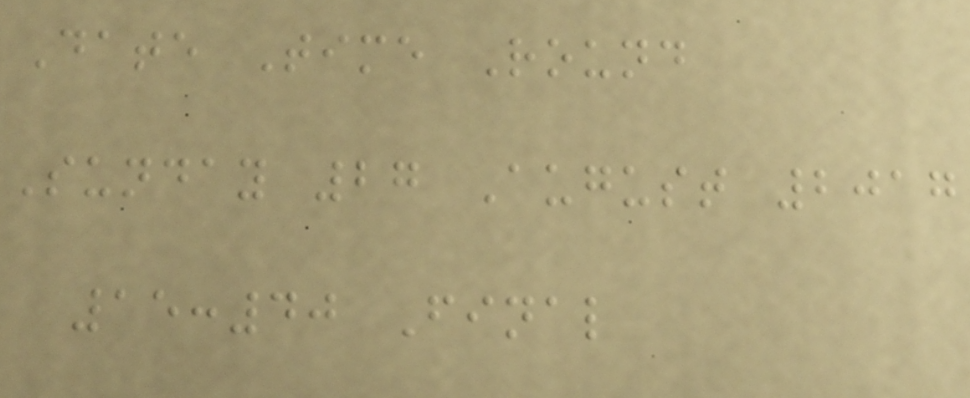Date Time Round
Sunday 27 August 2017
15:40 Final
